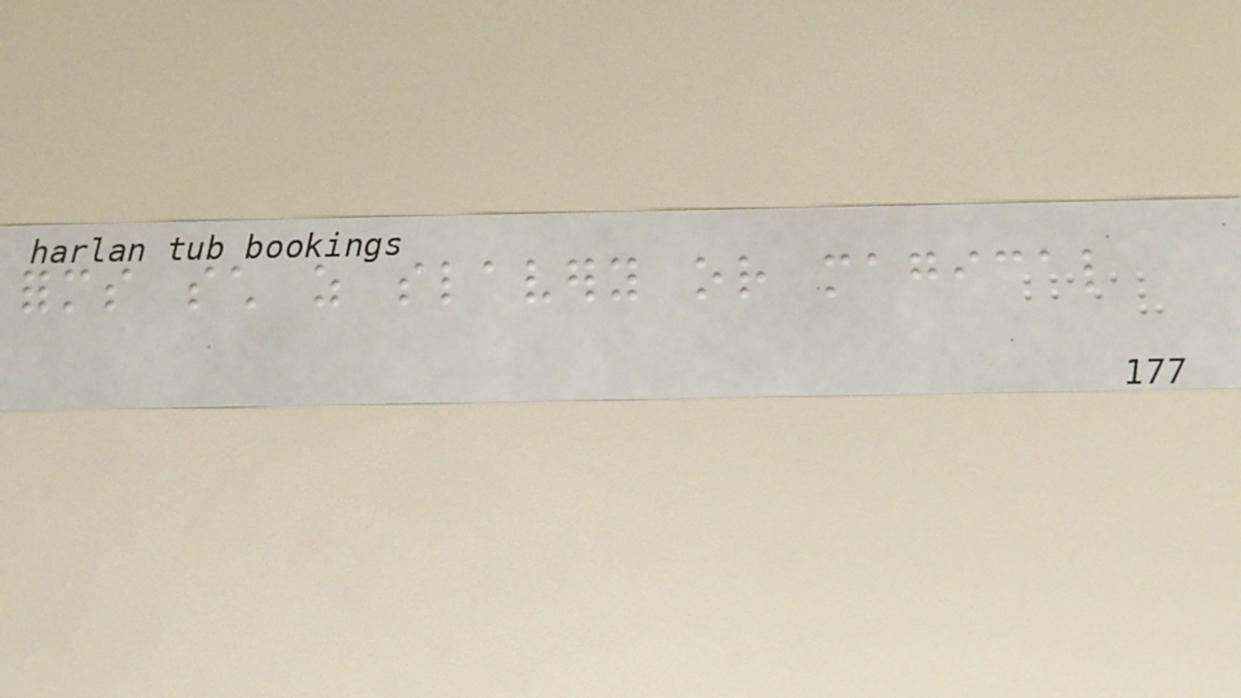forms such as slavery or magical
